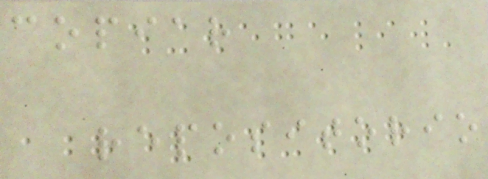copiar
repositorio
